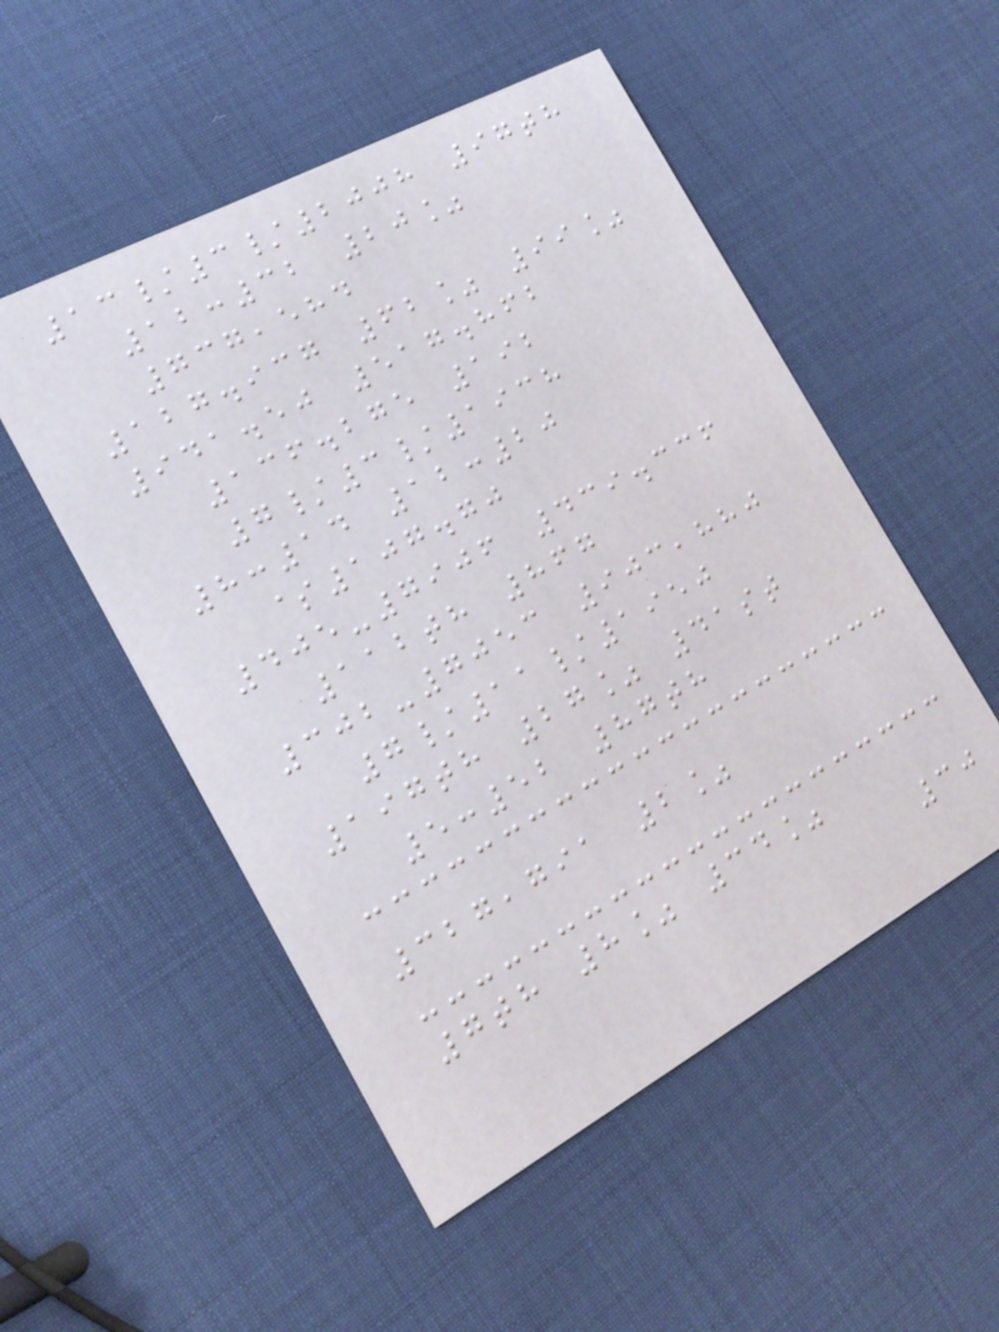13/3/2008 97th
12:32 20%
737,584
127.937 62% 99%
941.50 517.862
136.275 192
7/3/1938
8:14 12:20
$107.70
405-7906 439.336
112th 867
302-7053 903,880
7/11/1950
197th 27% 41st
5:52 87th
327,791 2%
7th 8% 34%
30
